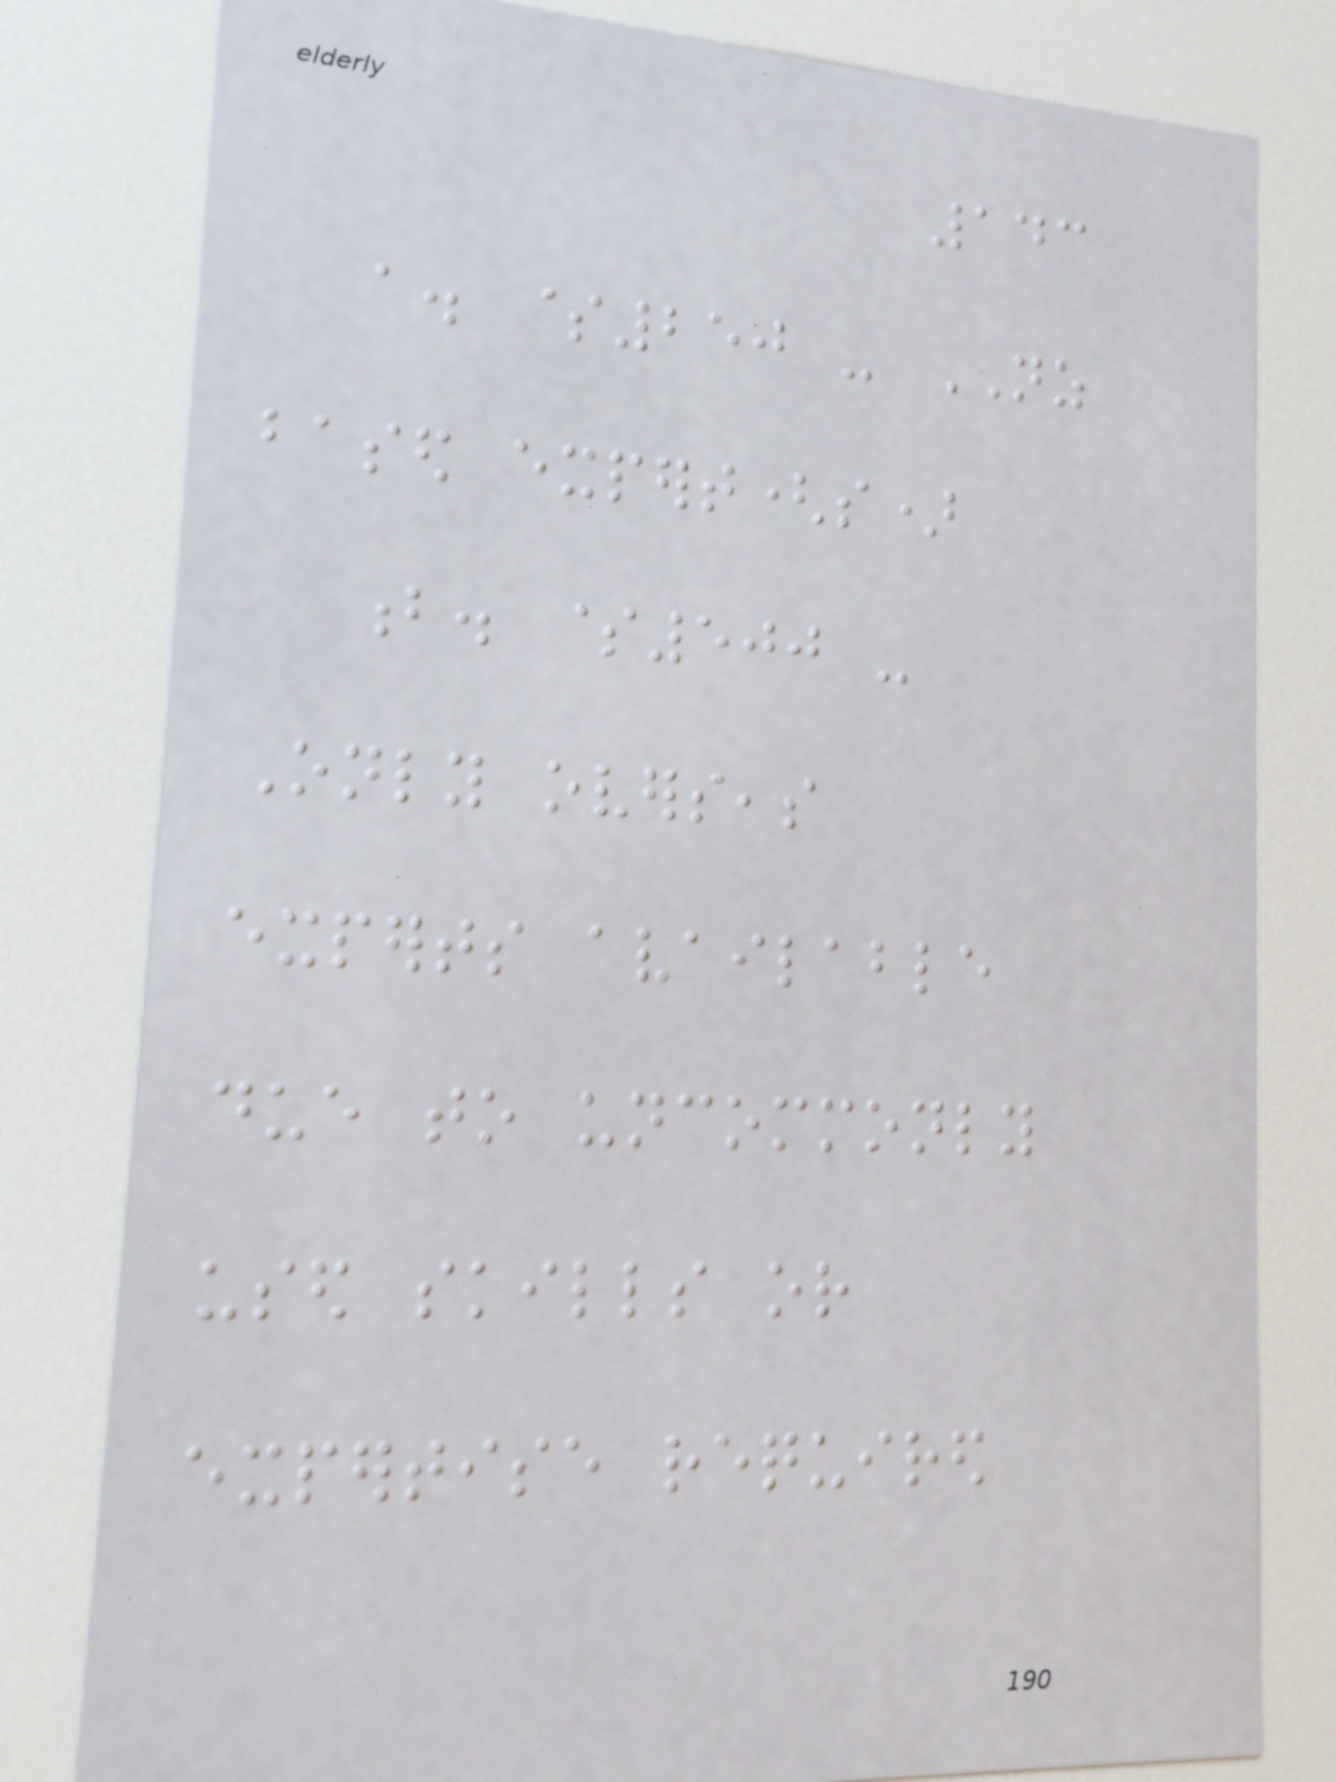143
a. $250 - NZ
based expert(s)
b. $500 -
Only overseas
experts available
due to uncommonly
used skills or
expertise required
